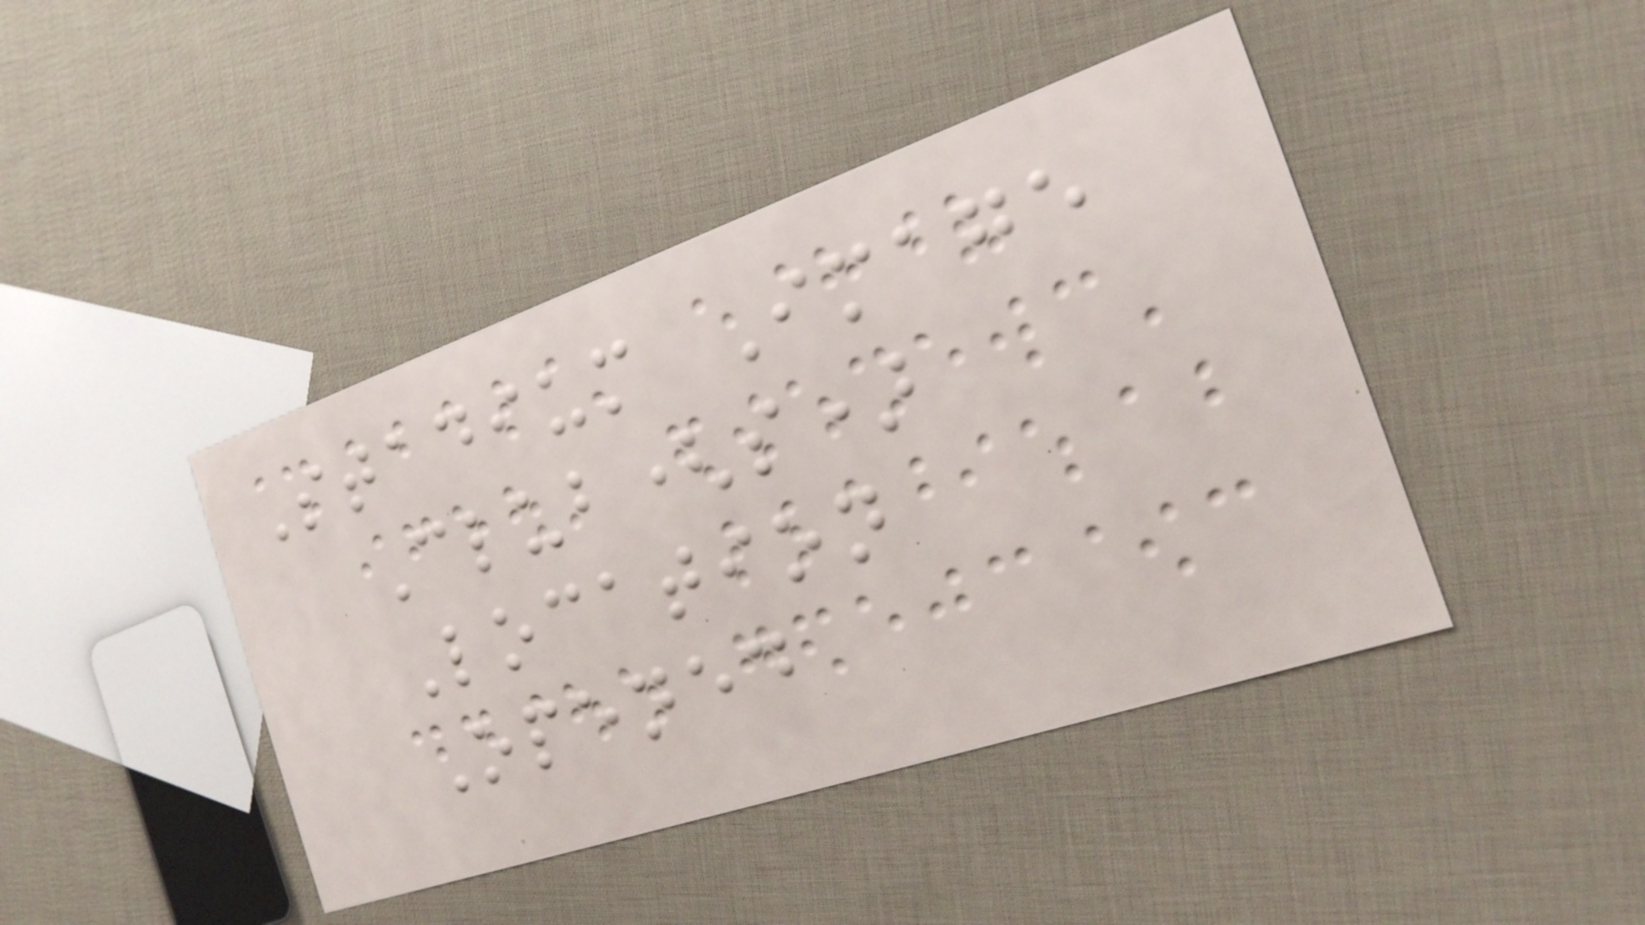Stadium Image
Club(s)
Location
Opened
